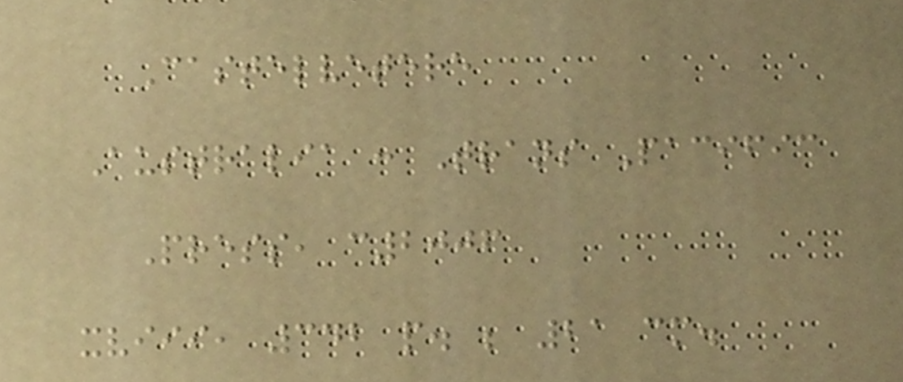Castelvetere
Australia : Trans Pacific
Press, c2006
xviii, 342 p. ; 21 cm.
